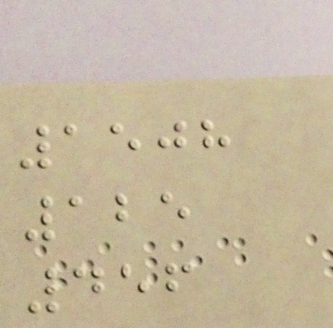1508
125
456
